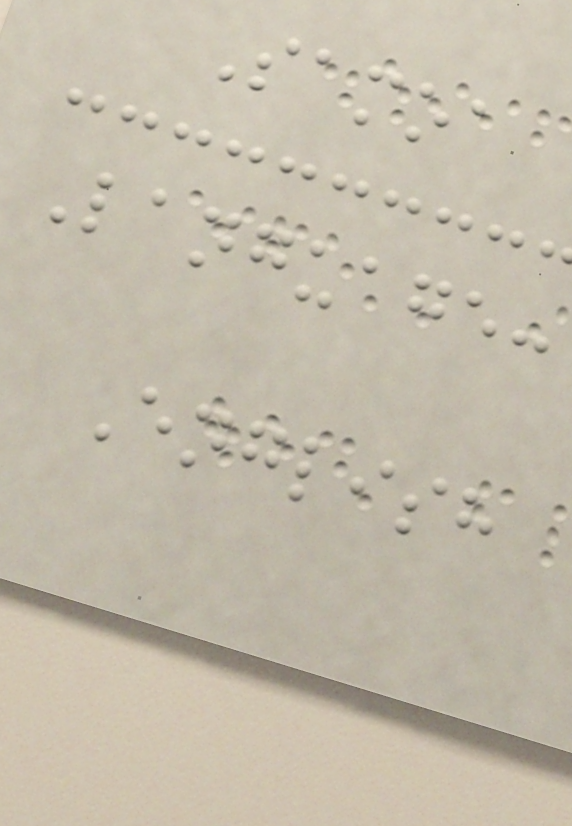Samoa
Language:
English
